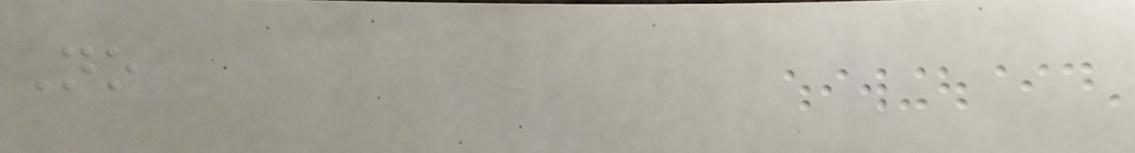No
